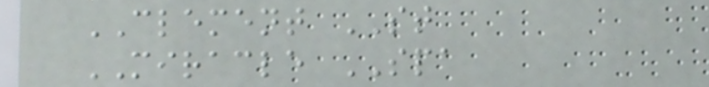CLEMENT ST
MIRACLE SPA
